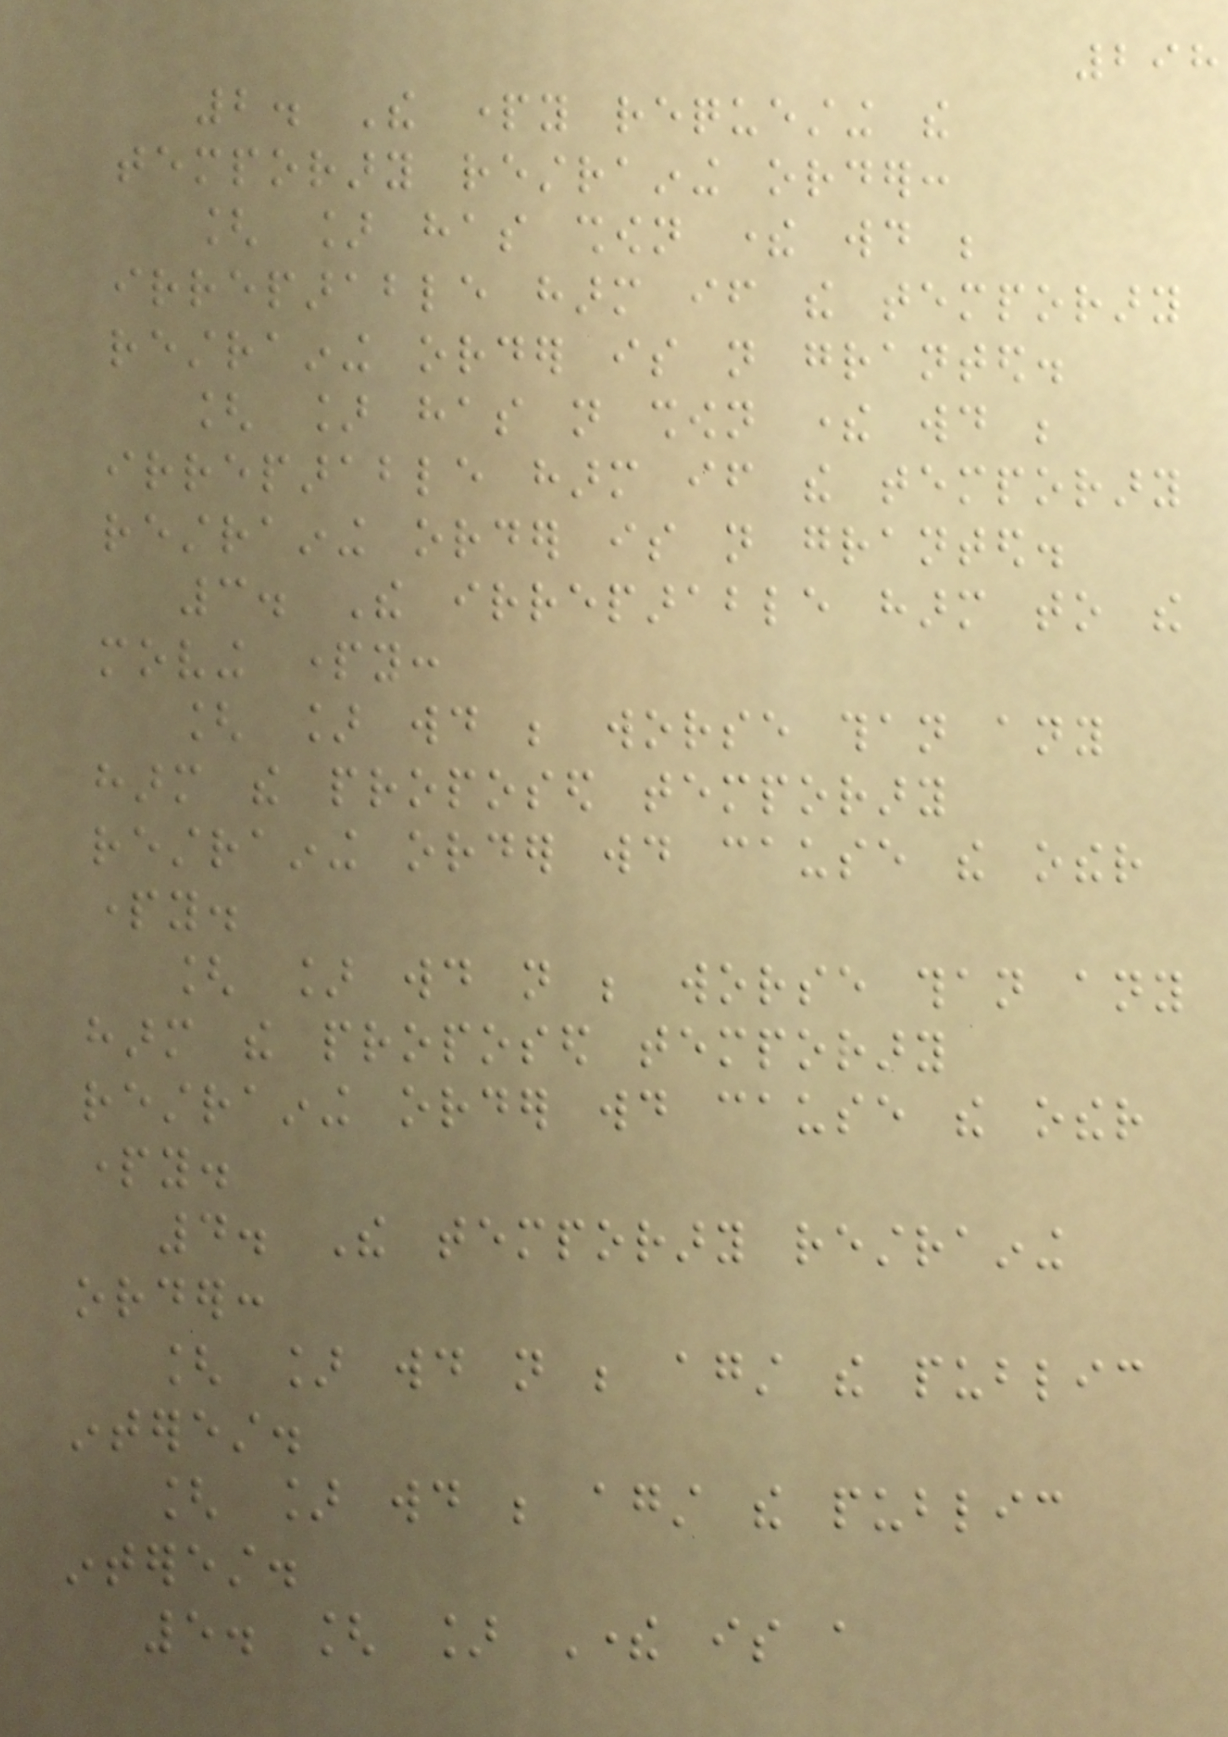298
2. The party requesting the
temporary restraining order:
[ ] has shown there would be
irreparable harm if the temporary
restraining order is not granted.
[ ] has not shown there would be
irreparable harm if the temporary
restraining order is not granted.
3. The irreparable harm to the
moving party:
[ ] would be worse than any
harm the proposed temporary
restraining order would cause the other
party.
[ ] would not be worse than any
harm the proposed temporary
restraining order would cause the other
party.
4. The temporary restraining
order:
[ ] would not be against the public
interest.
[ ] would be against the public
interest.
5. [ ] There is a
